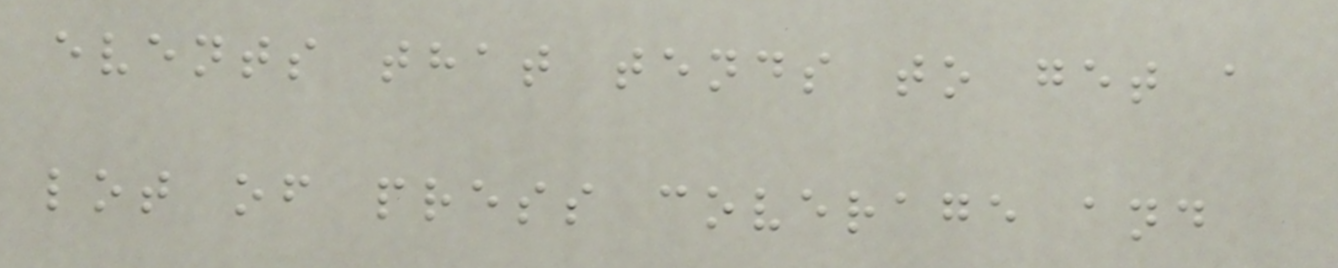events that tends to get a
lot of press coverage and
